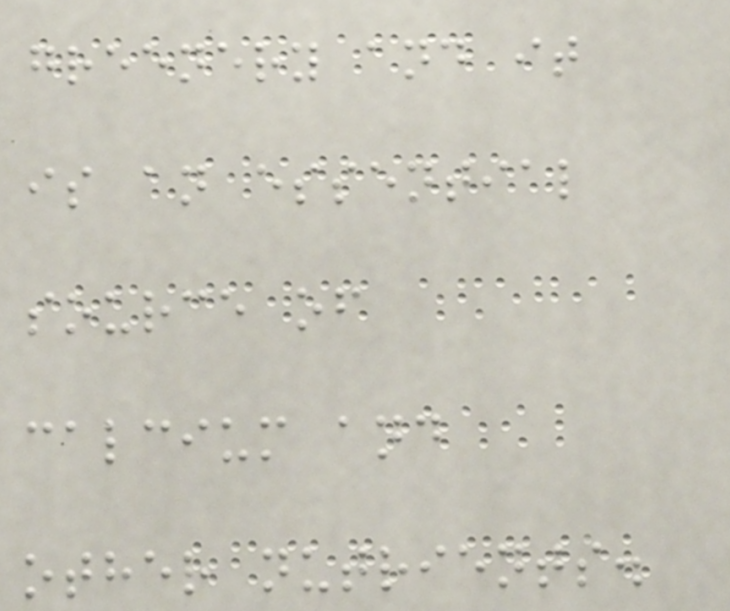greenery and it
is an essential
source of
calcium and
other nutrients.
